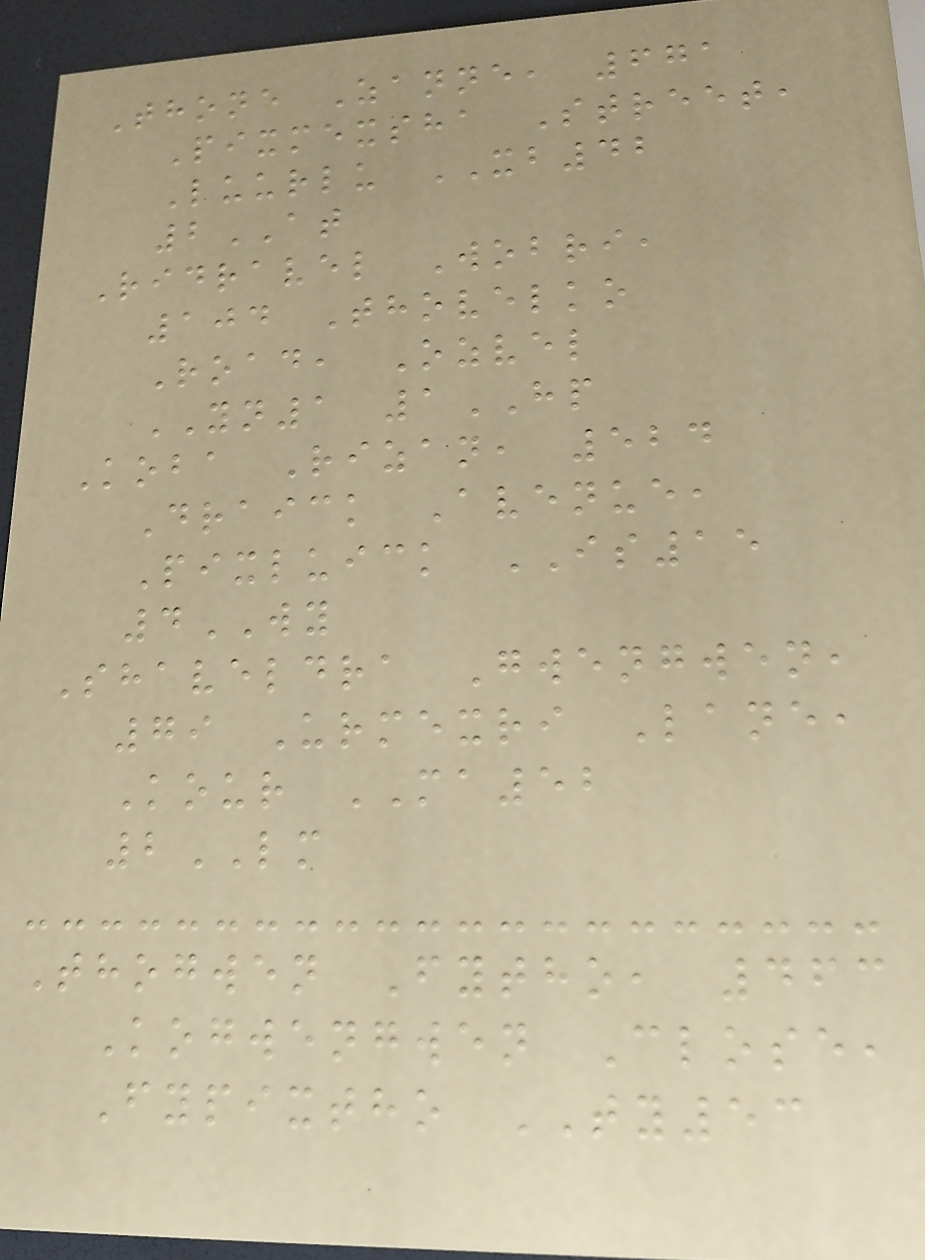Thone Zanne, 671
Pixmexsha Street,
Luurlu XB42
2AT
Ridravel Wobri,
104 Thovelko
Road, Ozvel
YN1 1HP
Koba Rizan, 524
Draick Avenue,
Pixluick IS15
4WY
Shaveldra Gwengwen,
79 Urmexri Lane,
Kour MA52
2LM
Thogwen Fytho, 463
Kogwengwen Close,
Fypixtho TY53
